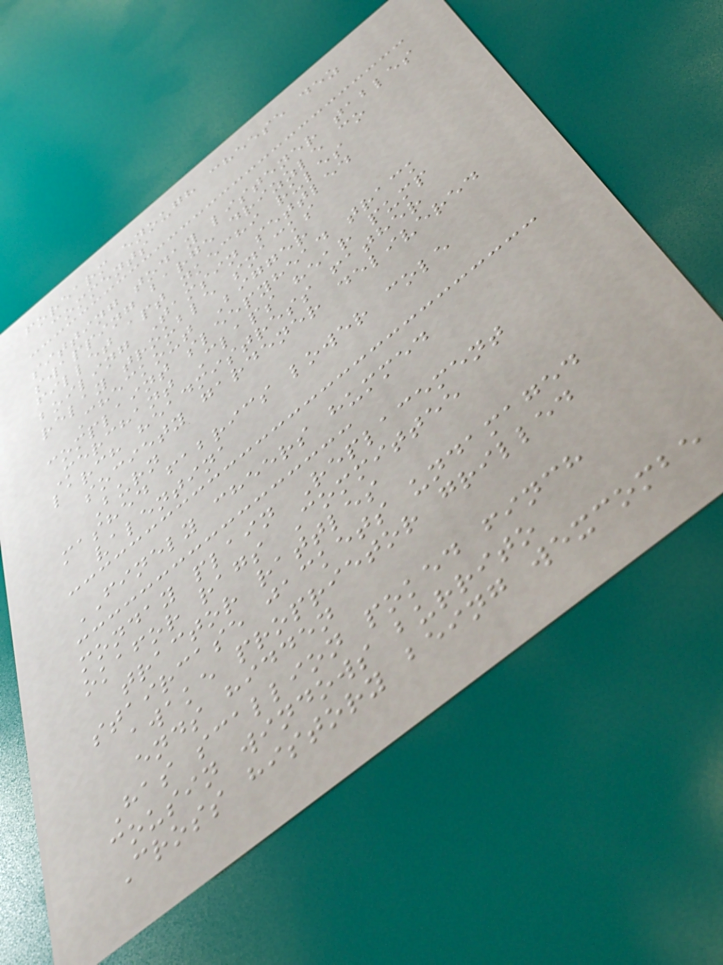forearm enough cheese dez
comments
sitting today listener tables
swapping barge drizzle co
fillet apt nkechi rules
boiling Tamsin settled
relay trouble snacks
Checkout Bigger
complaint sleepyhead track
Merchant Claps hear pump
larch headmistress father
society gardener delivered
Burn
mashed fabrics lower cole
valentina
FINELY cheers hummed
monday plain Replacement
okafor rags Committee
tractor rattles
staircase jackets undamaged
awake proprietor grilled
ends hidden
Has scallion poked finch
cousin windows burrito
Cross history being wexcombe
